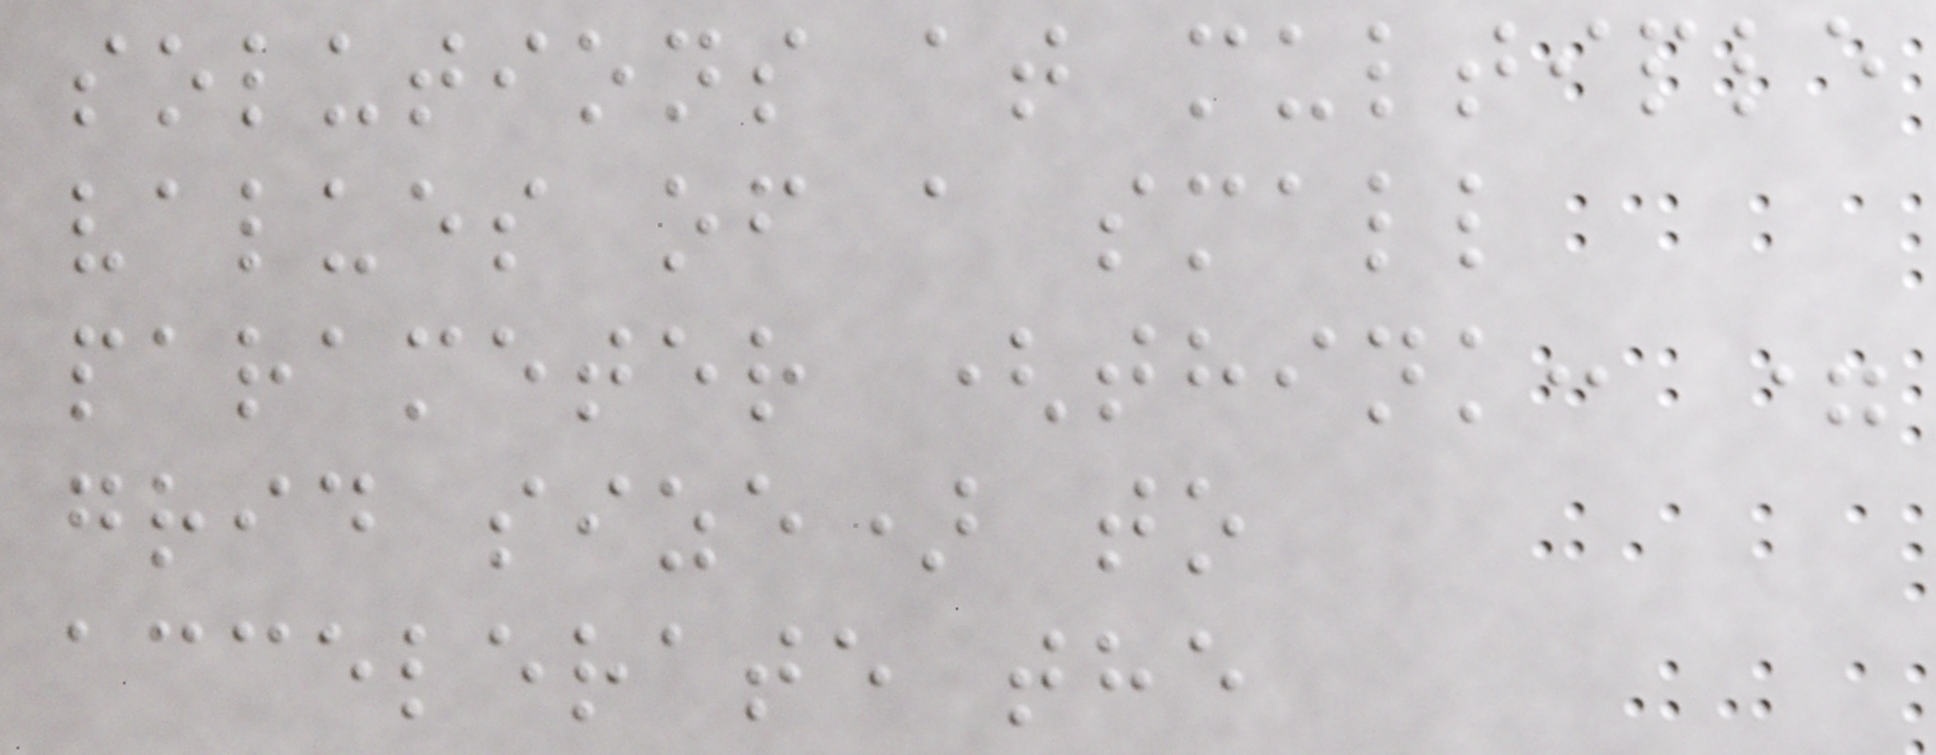solutions at multiple
values of a small
parameter (think: =
grid size) to
accelerate the
